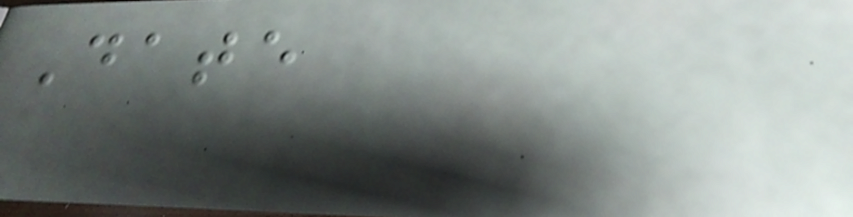Date
